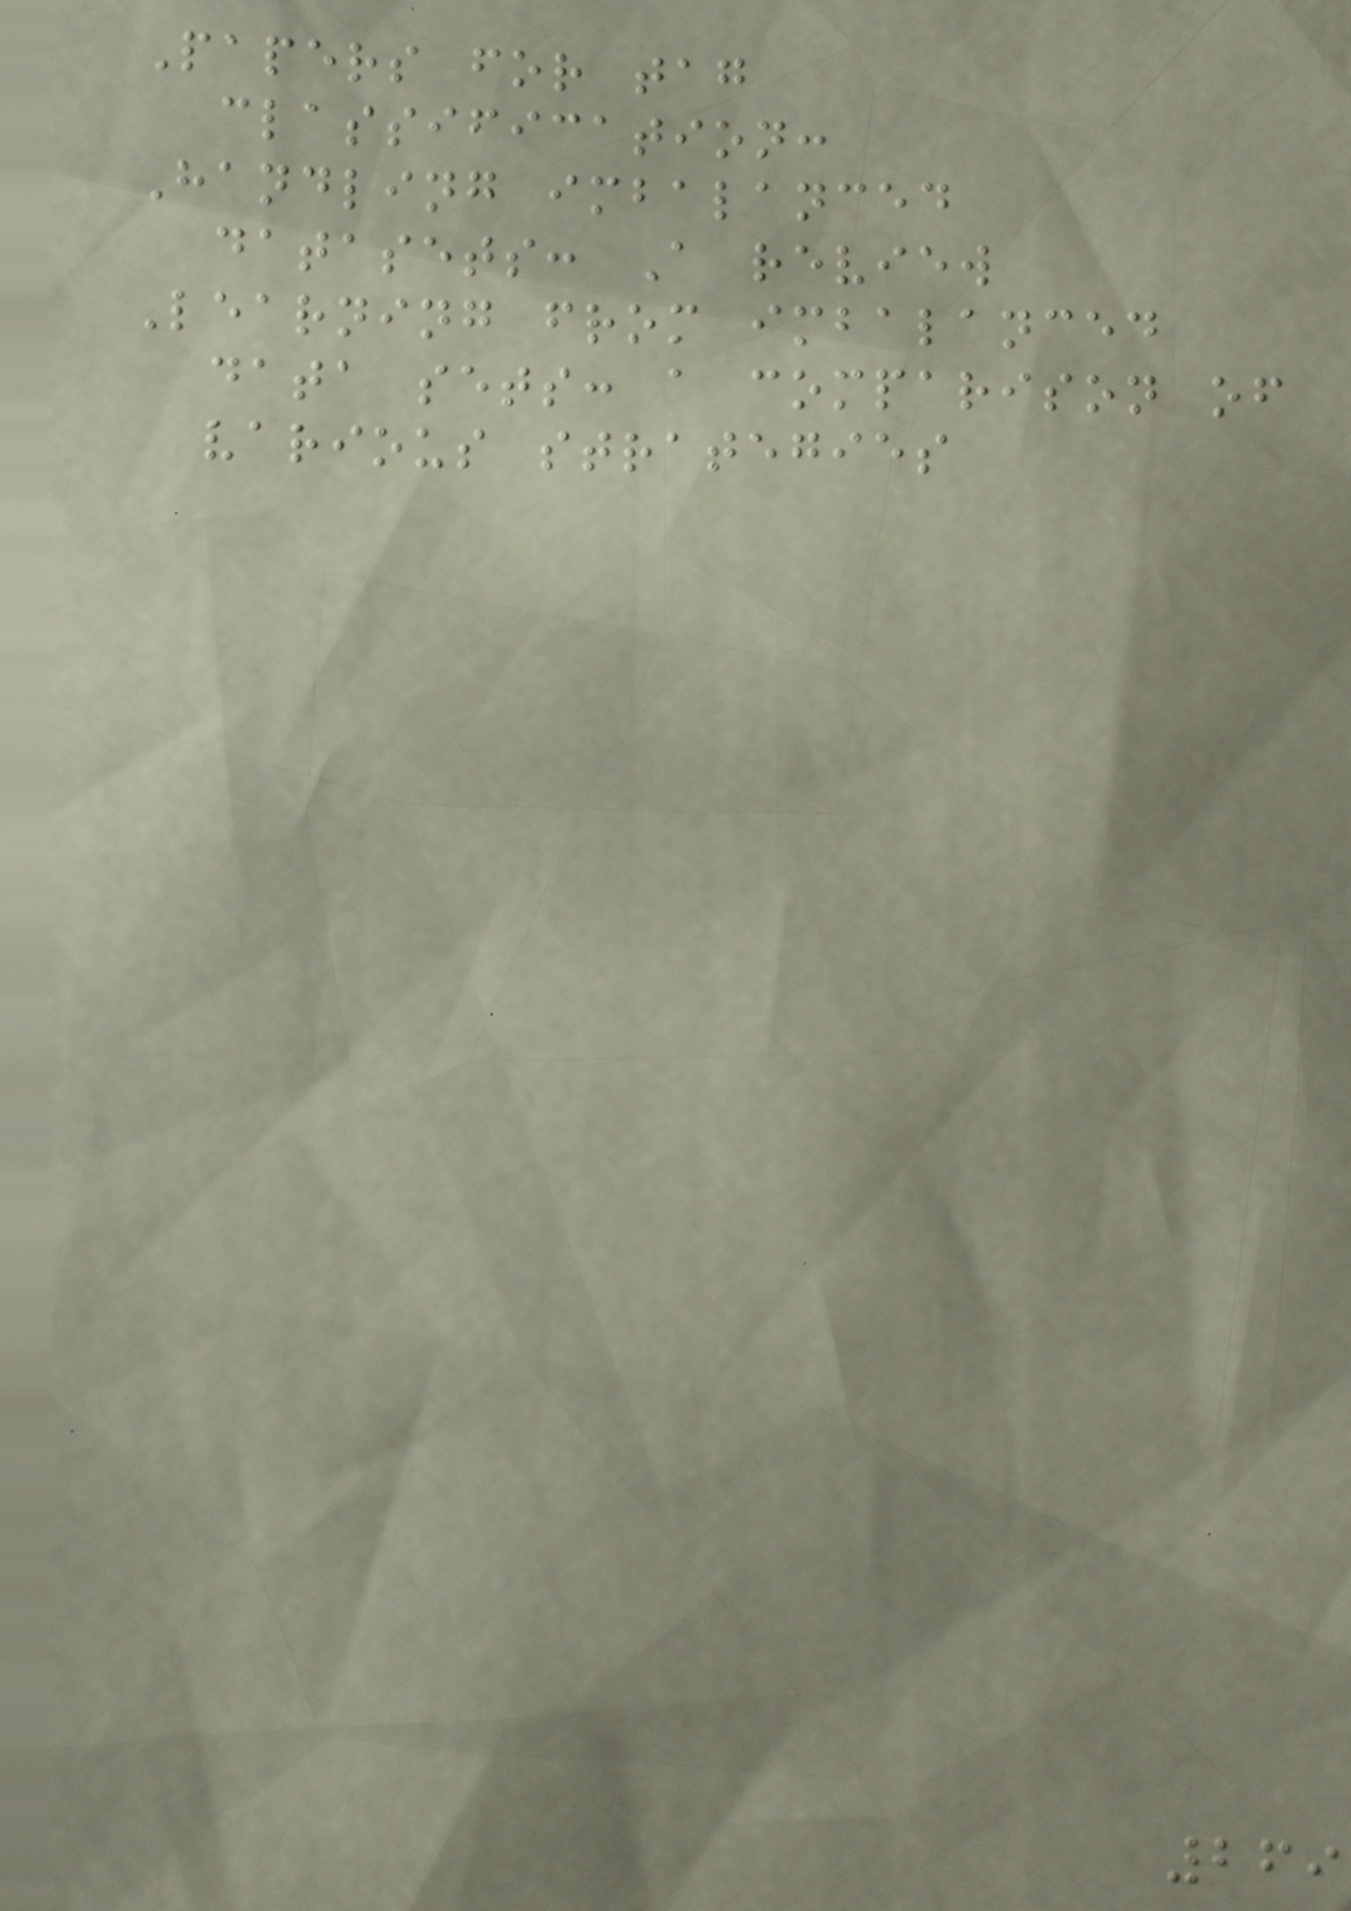Papers for tag
classification:
Handling imbalanced
datasets: A review
Learning from imbalanced
data sets: a comparison of
various strategies
269
